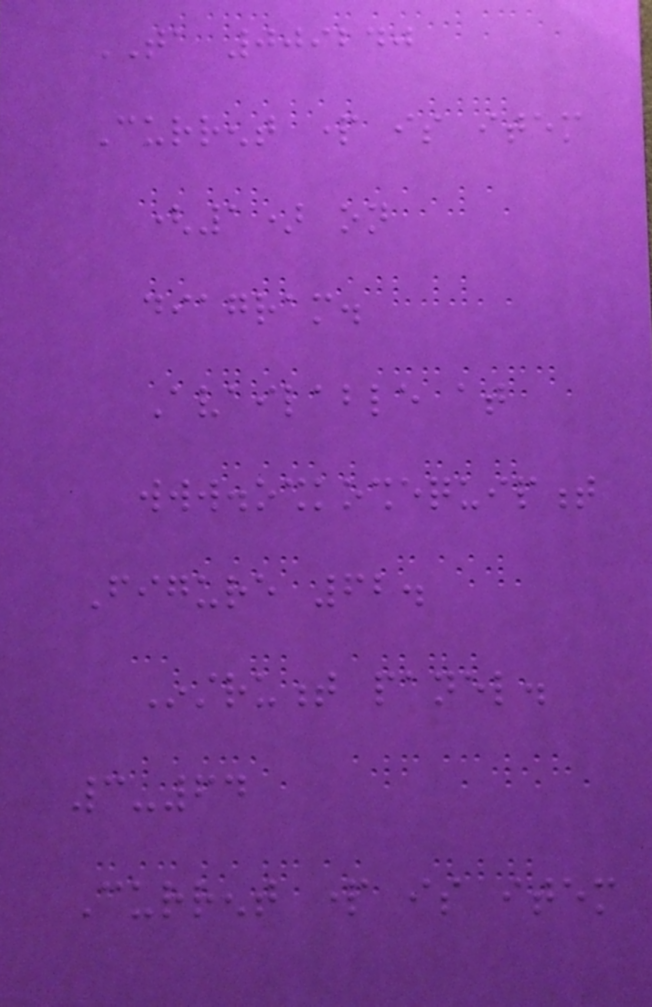TA 009240
Current part is item
(1) on
diagram.
Available at
www.oshkoshequipment
Figure 62.
Instrument panel.
3-64
Current part is item
